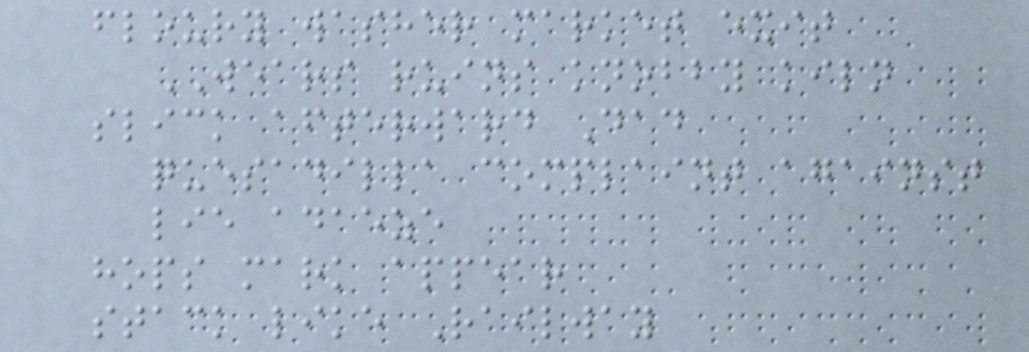floury washer market exit
WEARS ruins knobby kiln
slick afterward Dad
quesadilla complaint against
lie adaeze
hops mark appear
stack like Railway
